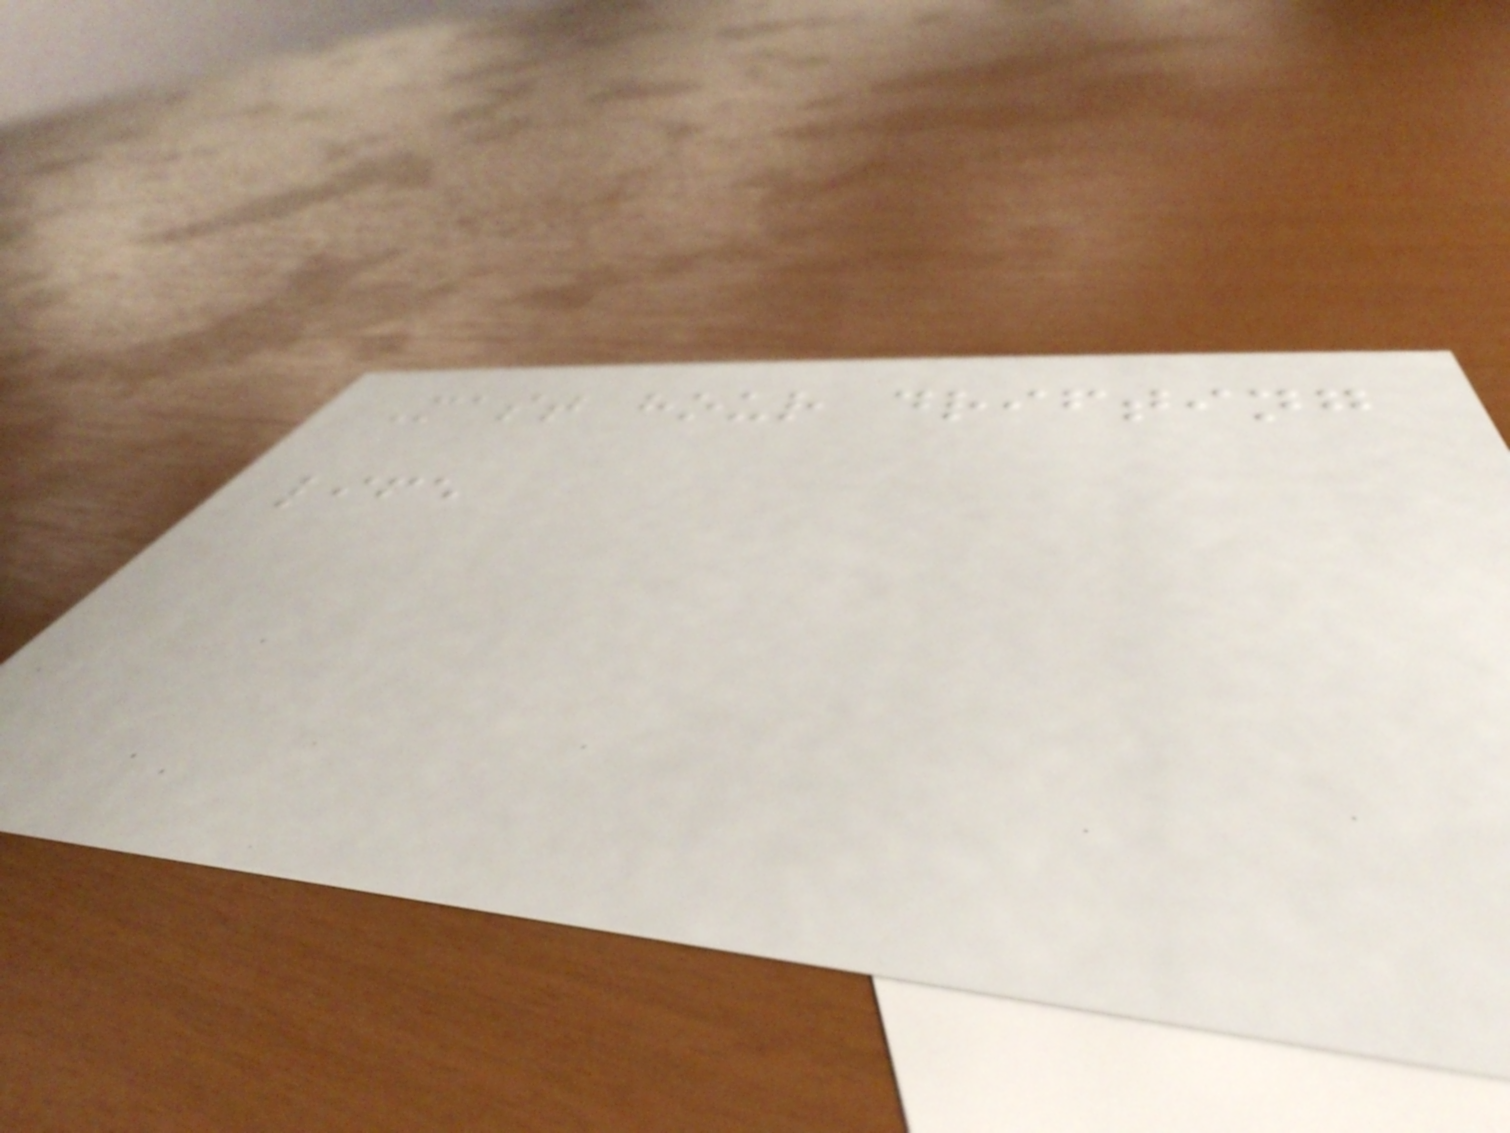Mast hour drifting
life
